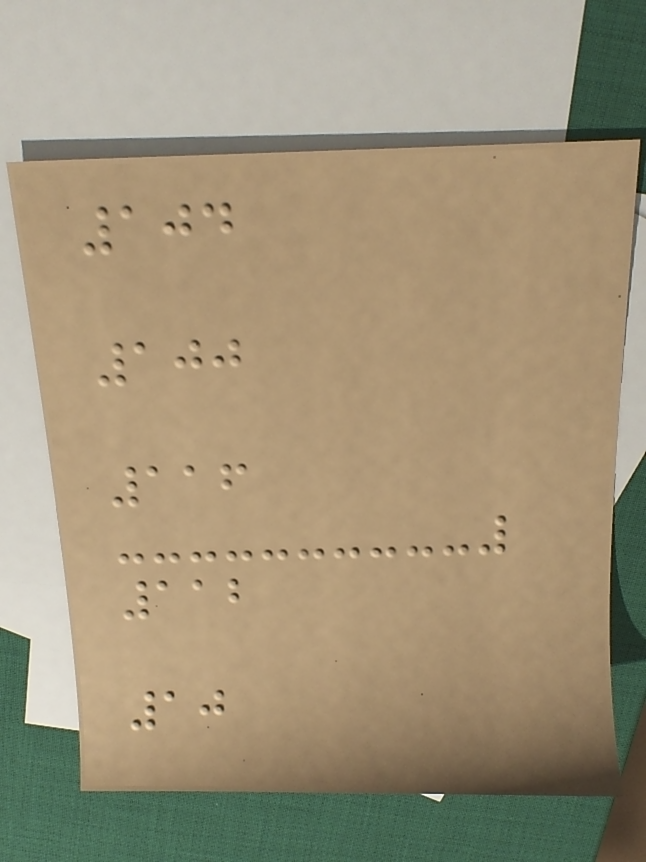104
100
116
112
10
